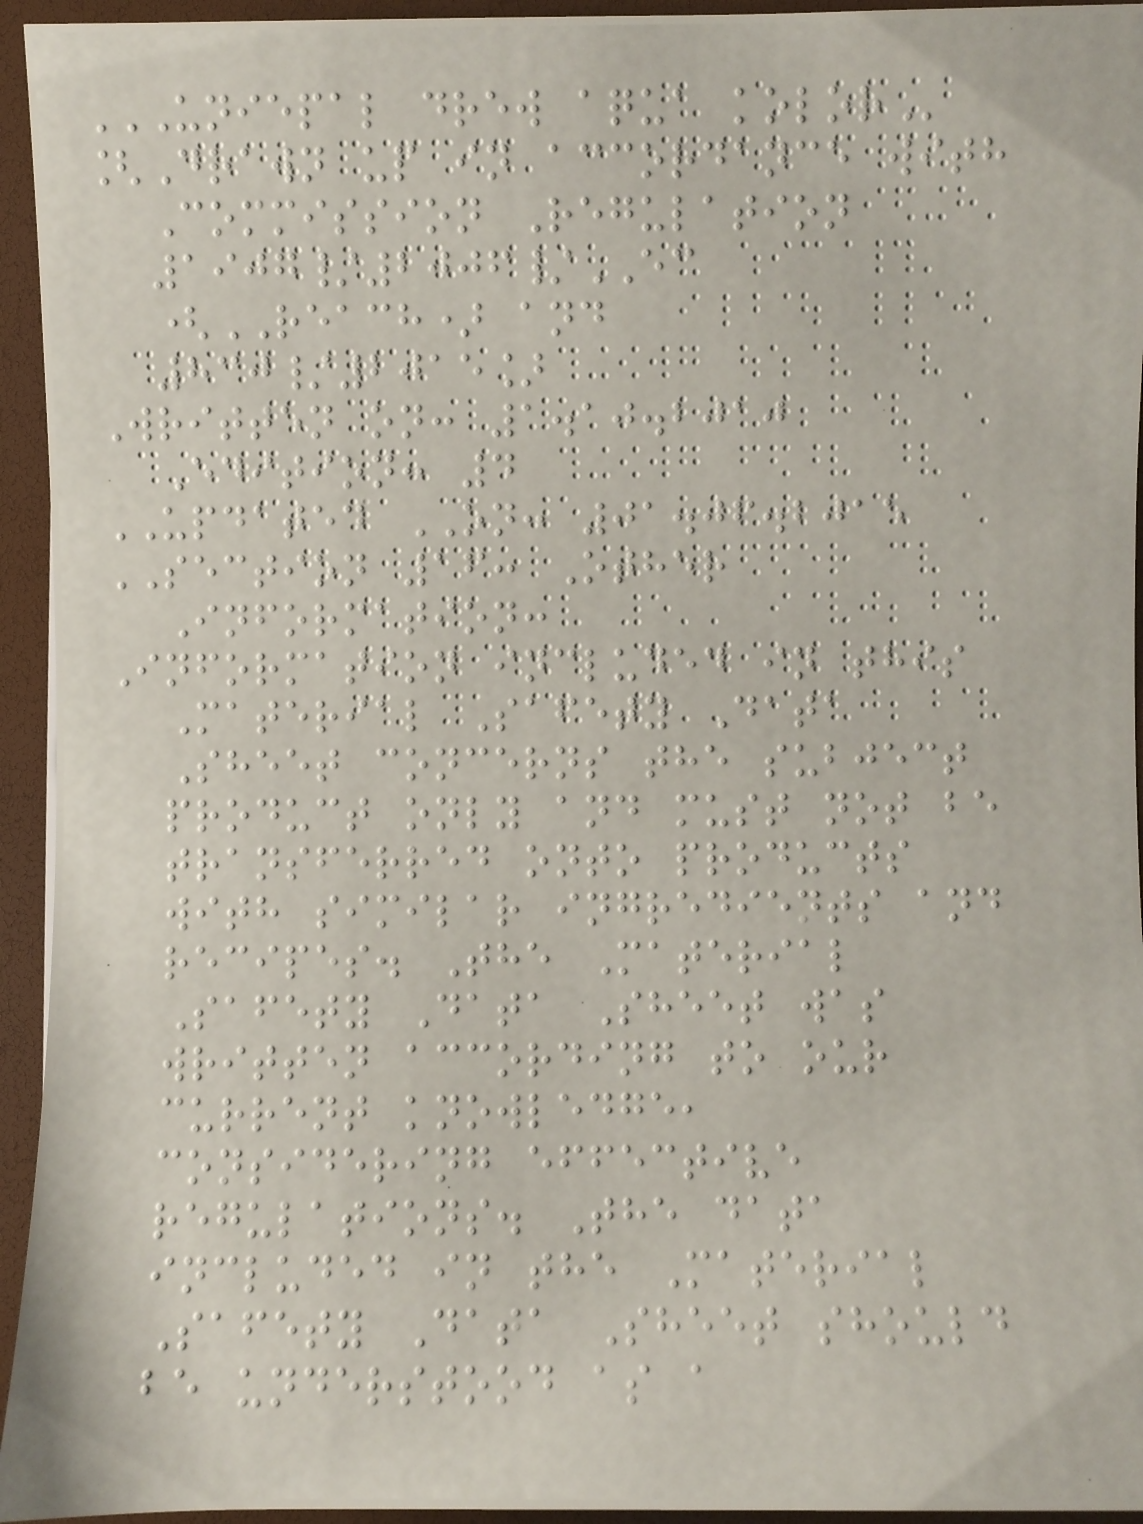UNIEPAL DREW AQUA KOLOR
[Drawn up in accordance with
Commission Regulation
1907/2006/EC
(REACH) and
830/2015]
Written on: 1.10.2010
Edition: 4
UPDATED ON: 01.06.2015
SECTION 16: Other
Information:
Information included in this
Material Safety Data
Sheet concerns the subject
product only and must not be
transferred onto products
with similar ingredients and
recipes. The Material
Safety Data Sheet was
written according to our
current knowledge,
considering effective
regulations. The data
included in the Material
Safety Data Sheet should
be understood as a
